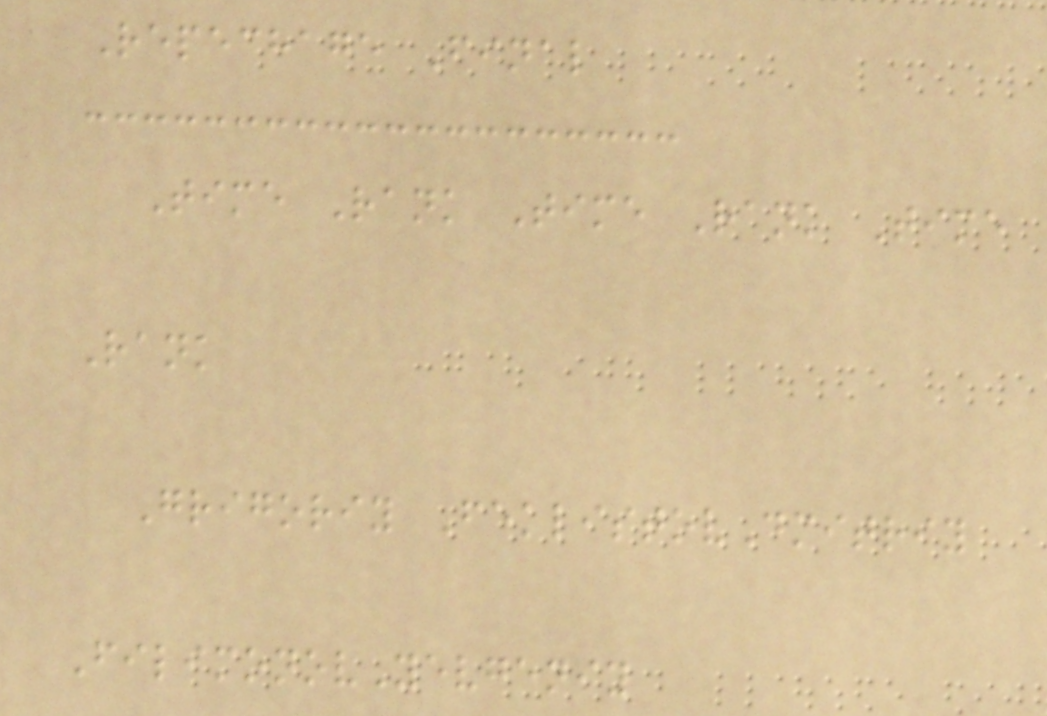Repechage Final
Time Rank Time Rank Time
Rank
Grigoriy FeklistovDmitriy
FilimonovYevgeniy
